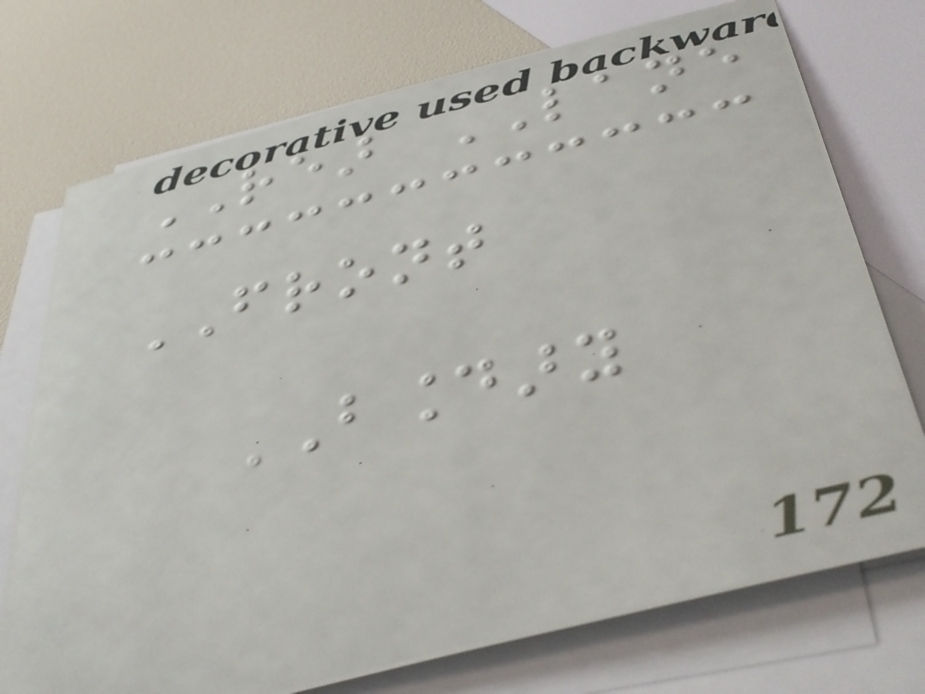REAR LANE
FRONT
BOUNDARY
